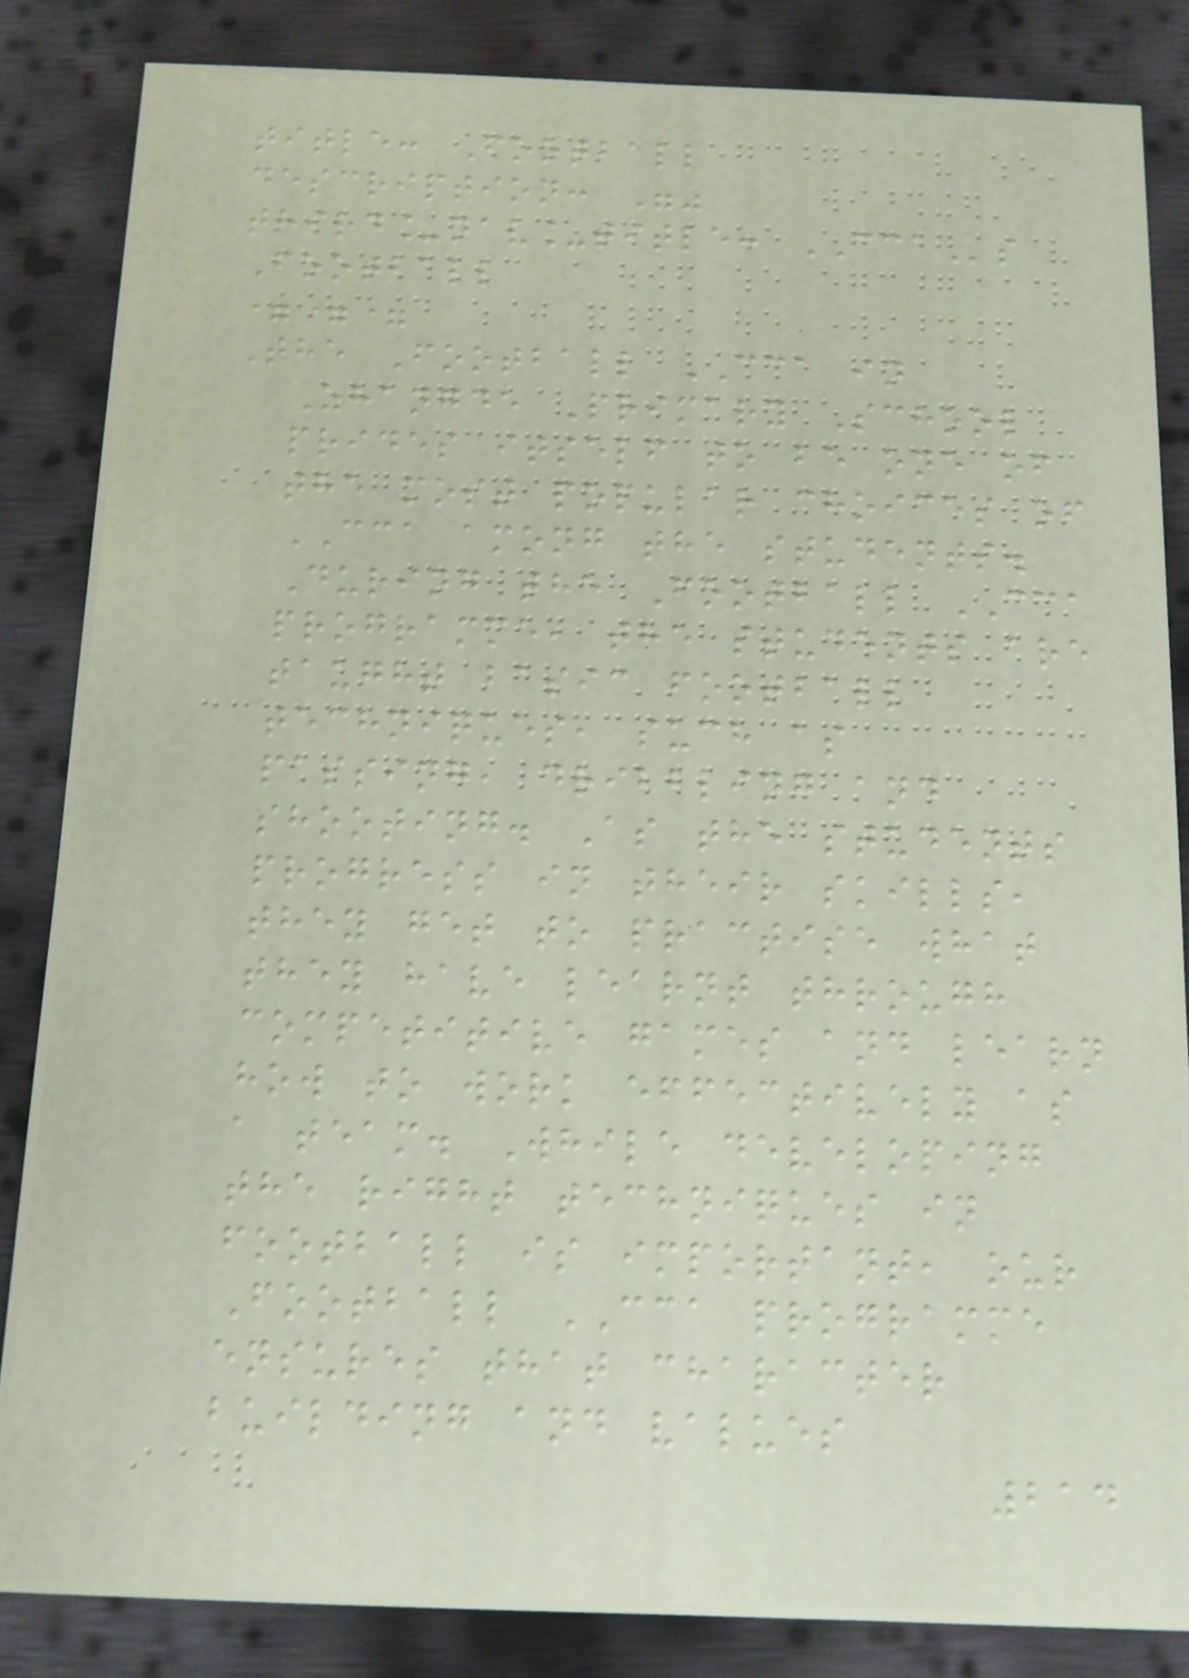title: Football
description: ""
third_nav_title: CCAs
Football
===
The Football CCA in
Zhangde Primary School
prides itself to be one of
the most popular choices of
CCA among the students.
During the Football CCA
programme, the students are
taught basic football
techniques, such as
passing, dribbling and
shooting. As the students
progress in their skills,
they get to practise what
they have learnt through
competitive games and learn
how to work effectively as
a team. While developing
the right techniques in
football is important, our
Football CCA programme
ensures that character
building and values
214
